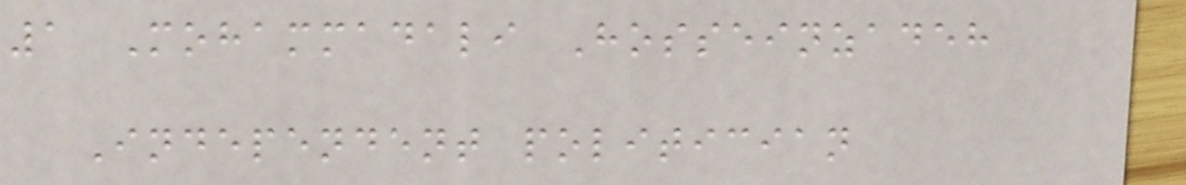1 Mohammadali Hosseinzadeh
Independent politician
